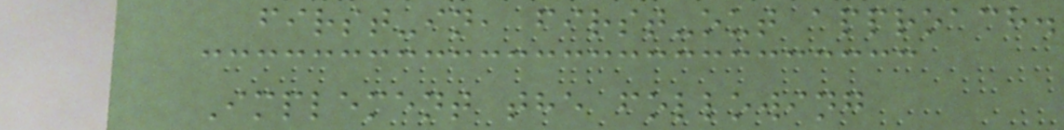first-in, first-out approach.
Implement the following
